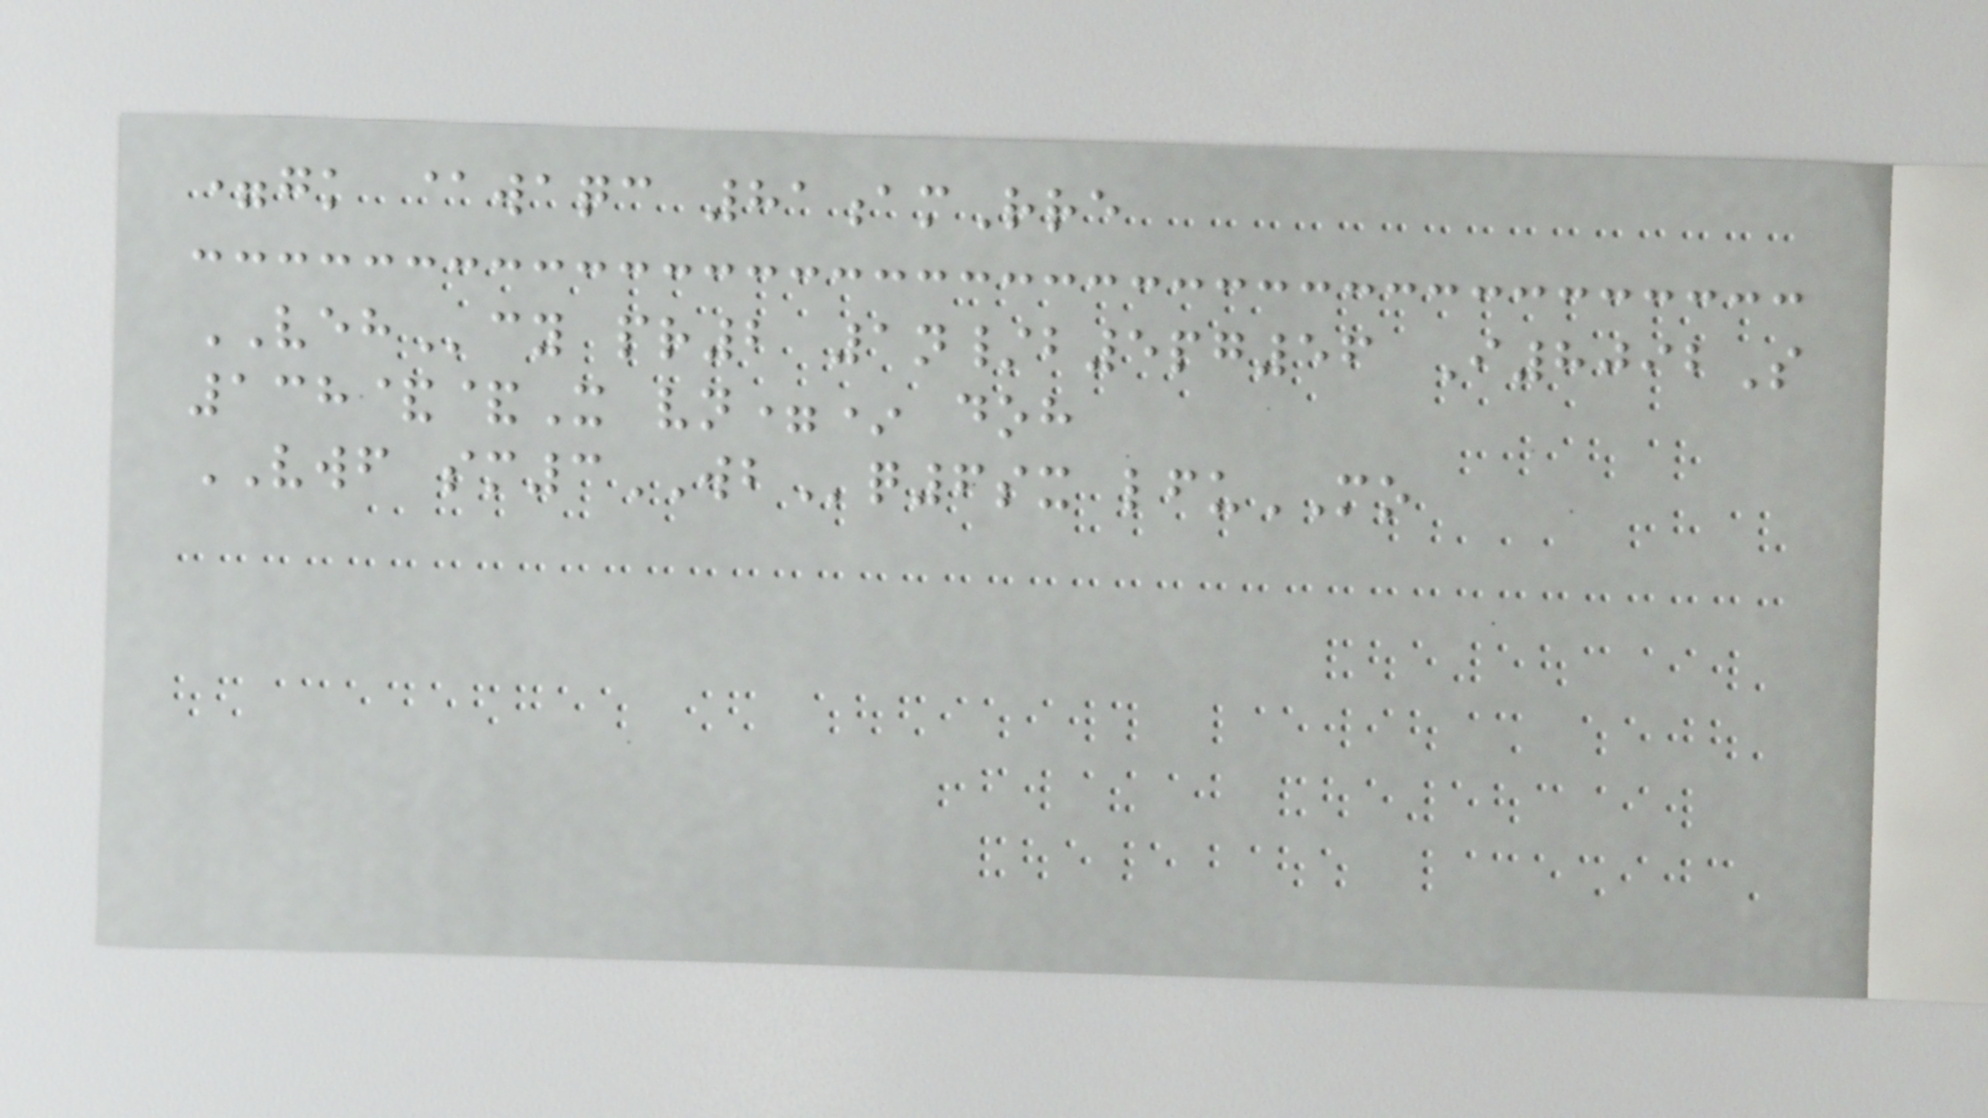=gk @waqc 81amRre
VEHcy pr2 1n/b5pg56 I8092S
138&&X vn=* doh
VWF sm3WBq6sx lfuMO
